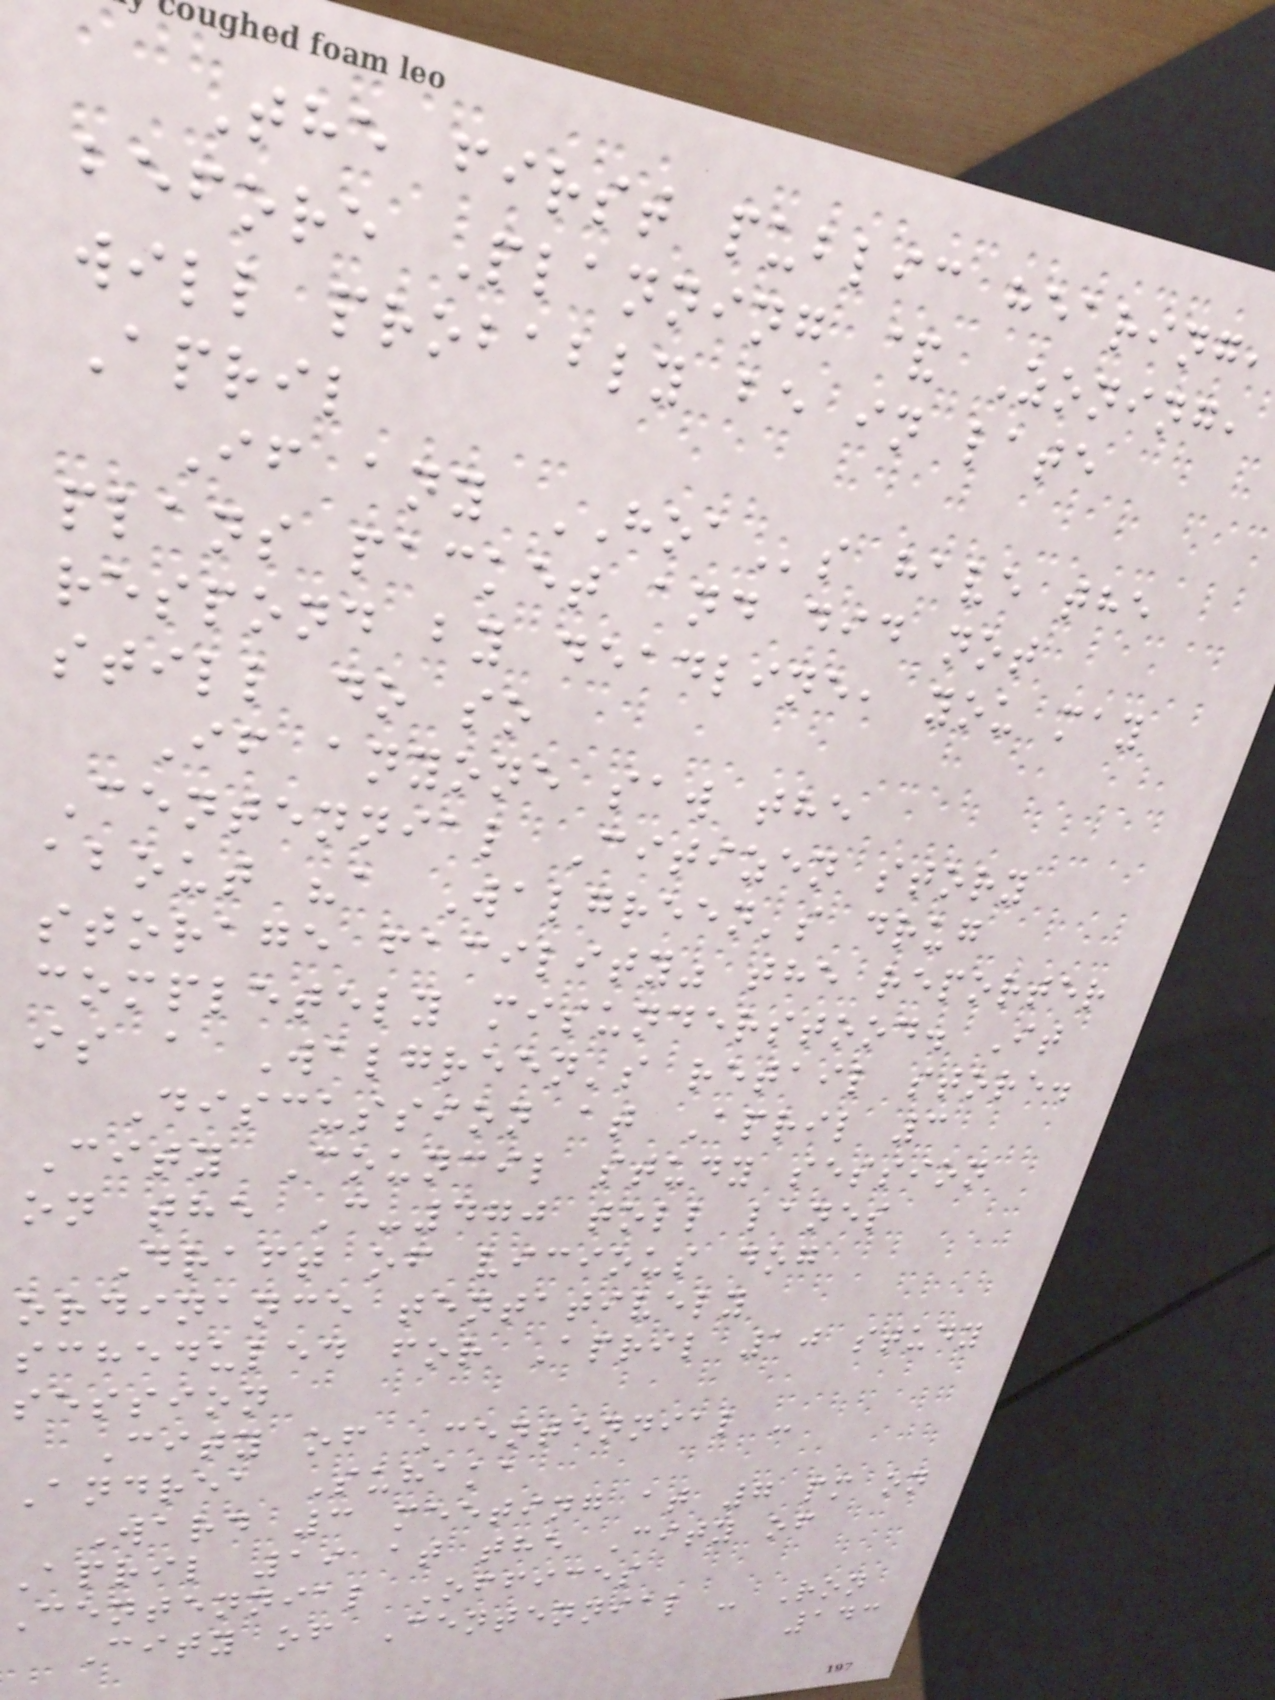The first public hearing,
before Planning & Zoning,
will probably be in late
April
If any HOAs have the
plans packet and did not
respond by deadline, you may
still do so
If anyone saw the
Centennial Citizen story
about "a Walgreen's drug
storage facility" the reporter
completely misunderstood. It
is a Walgreen's retail store.
Discussion at April 3
City Council study session
on the C-470 toll lanes
Draft of vicious dog
ordinance tentatively
scheduled for April 10 study
session
City of Centennial -
Andrea Suhaka
Ward 3 meeting at 7 pm on
April 19 at the City of
Centennial Offices
City of Centennial - Ron
143
